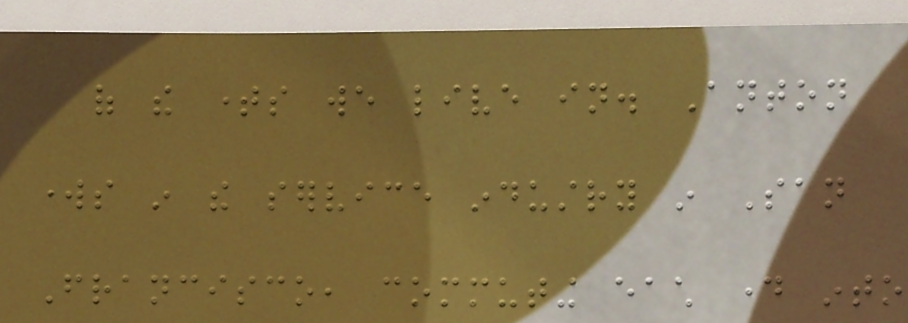of the times we live in. Anton
works in the service industry in San
Francisco, commuting each day into
